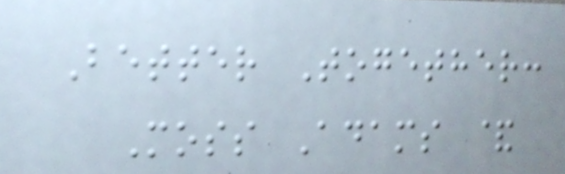Better Together:
Moss Adams &
